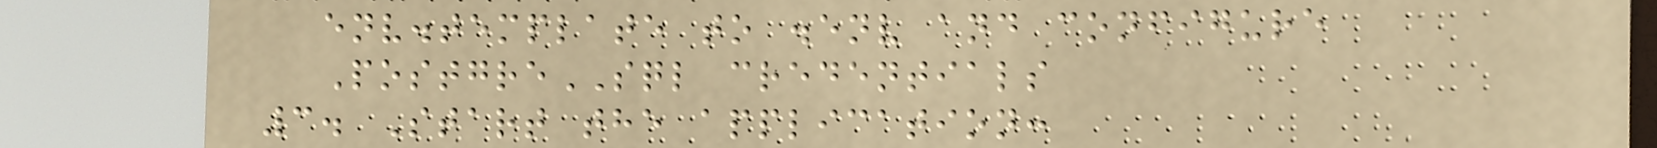env.template to .env and configure
PostgreSQL credentials
3. Start the application:
